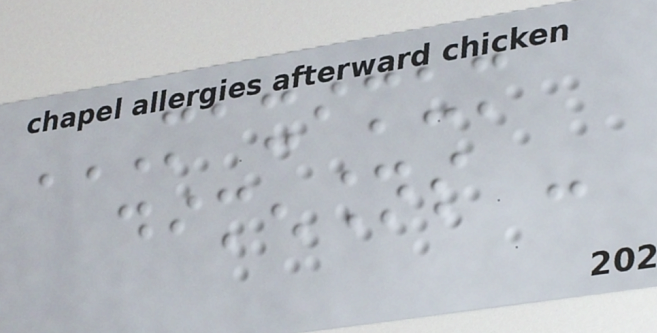MAXIMUM
DIMENSIONS -
